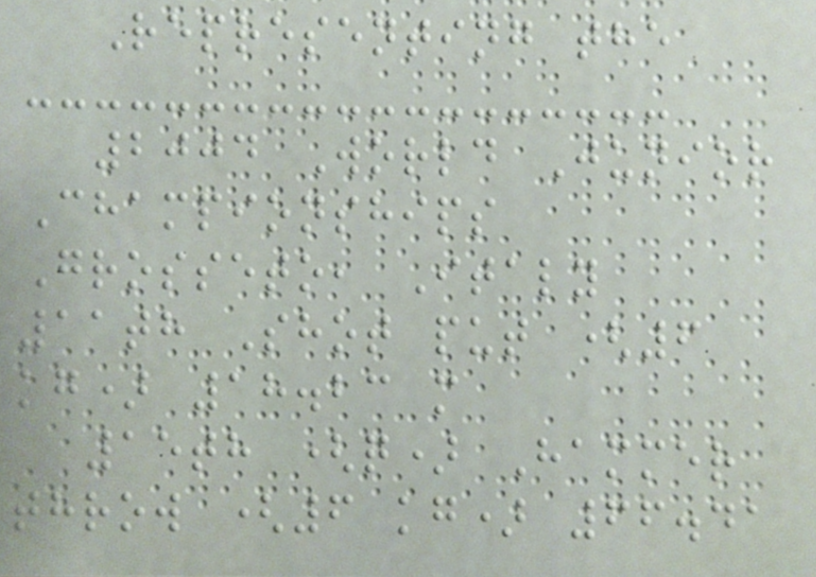Representing the
2004 World Junior
Championships
Grosseto, Italy
11th Shot put (6
kg) 18.23 m
15th (q) Hammer
throw (6 kg) 66.41
